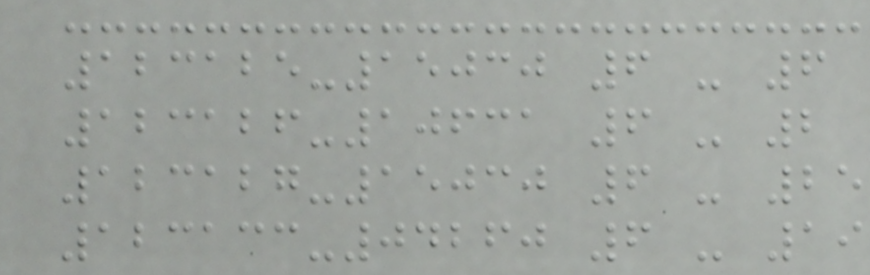123125-15030 6 - 6
123126-10631 6 - 2
123127-15030 6 - 25
123133-04260 6 - 19
